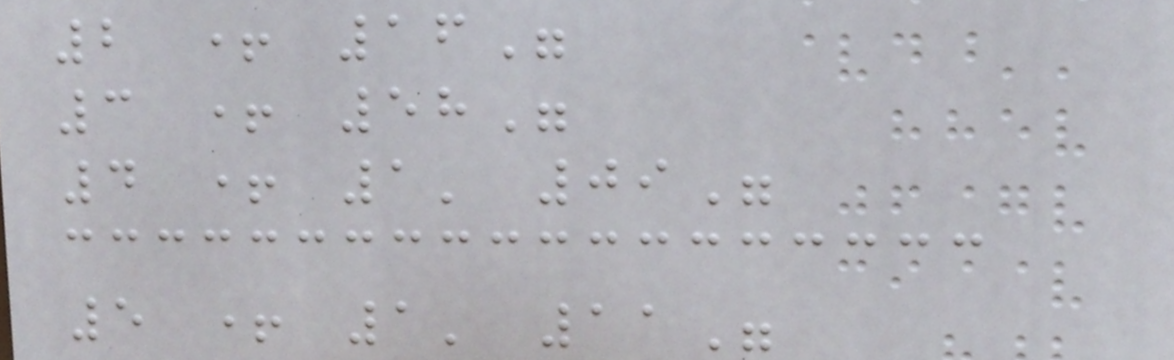2 + 16"
3 + 58"
4 + 1' 09"
5 + 1' 11"
